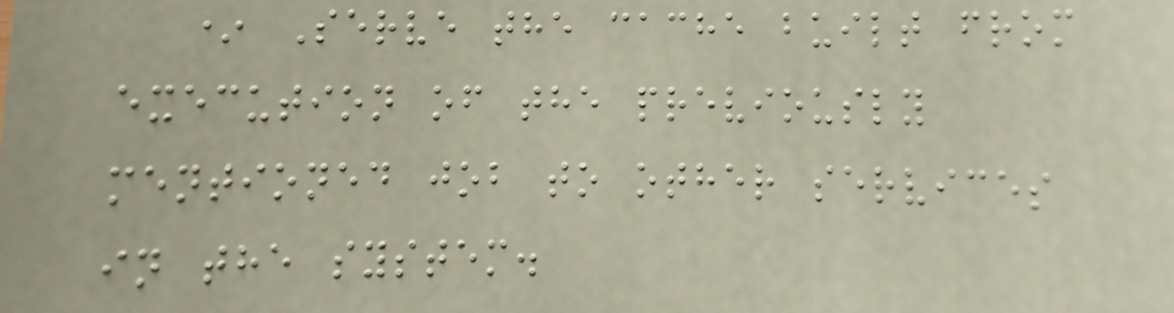* Serve the cache built from
execution of the previously
mentioned job to other services
in the system.
